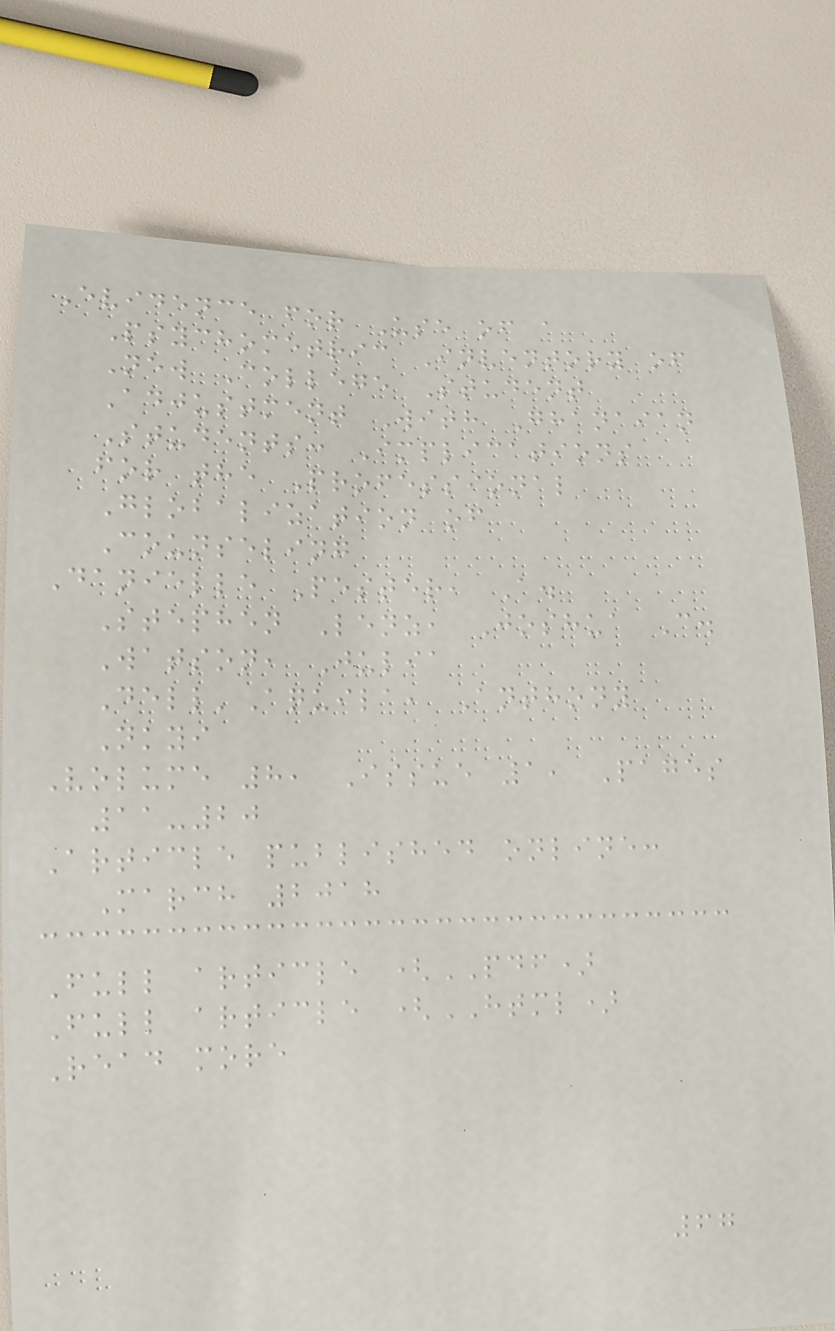Evidence for Use of a
Psychometric Inventory of
New College Student
Adjustment With Ghanaian
Students: Implications
for the Professional
Globalization of
Counseling
Danielle Pester, A.
Stephen Lenz, Joshua C.
Watson, Julia
Dell'Aquila, Anthony
Nkyi
Volume 8, Issue 1, Pages
11-20
Article published online:
March 2018
Full article (PDF)
Full article (HTML)
Read more
67
